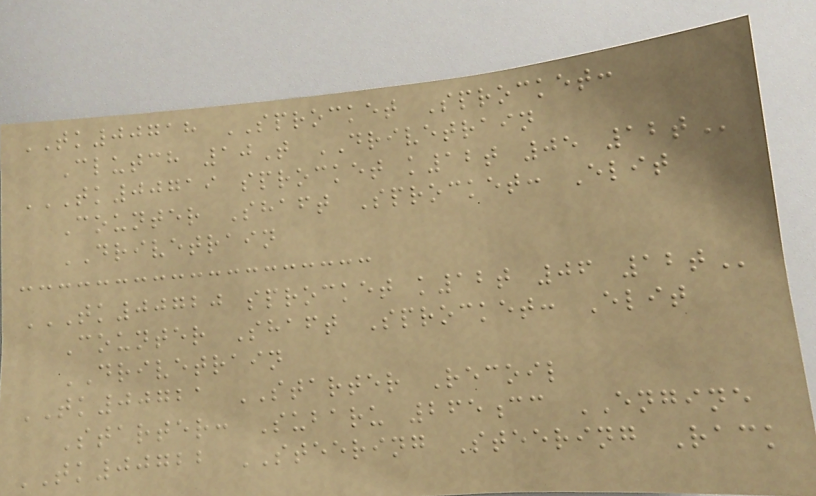TK00718 SPROCKET Sprocket:
Clutch 10T DRIVETRAIN
TK00719 SPROCKET K12T 05 12T
Counter Shaft Sprocket: Elit
DRIVETRAIN
TK00720 SPROCKET K12T 06 12T
Counter Shaft Sprocket: Elit
DRIVETRAIN
TK00721 STARTER Recoil
Starter: Subaru 265cc ENGINE
TK00722 STEERING Steering Rack
